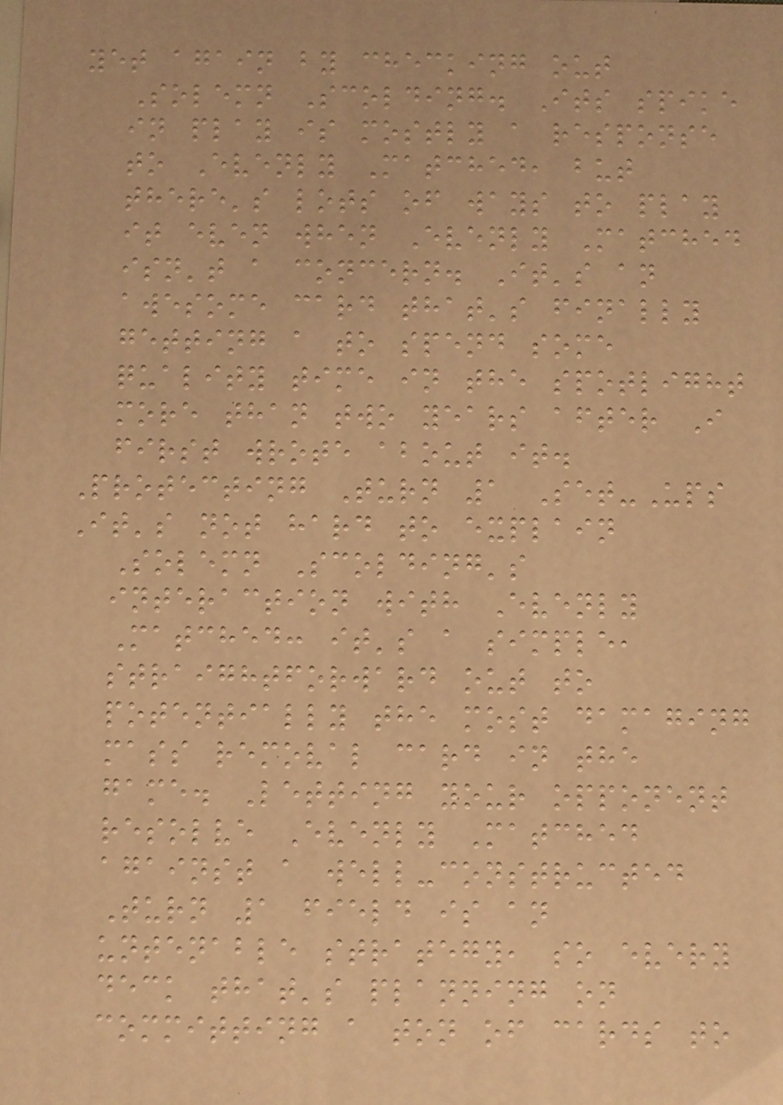yet again by checking out
Solemn Scolding. Its spike
in play is mostly a response
to Evenly Matched, but
there's lots of ways to play
it even when Evenly Matched
isn't a concern. It's an
awesome card that's finally
getting a to spend some
quality time in the spotlight
more than two years after I
first wrote about it.
Protecting Turn 1 Set-Ups
It's not hard to explain
Solemn Scolding's
interaction with Evenly
Matched: it's a simple,
straightforward out to
potentially the most damaging
mass removal card in the
game. Letting your opponent
resolve Evenly Matched
against a well-constructed
Turn 1 field is an
untenable strategy, so every
deck that's planning on
committing a ton of cards to
